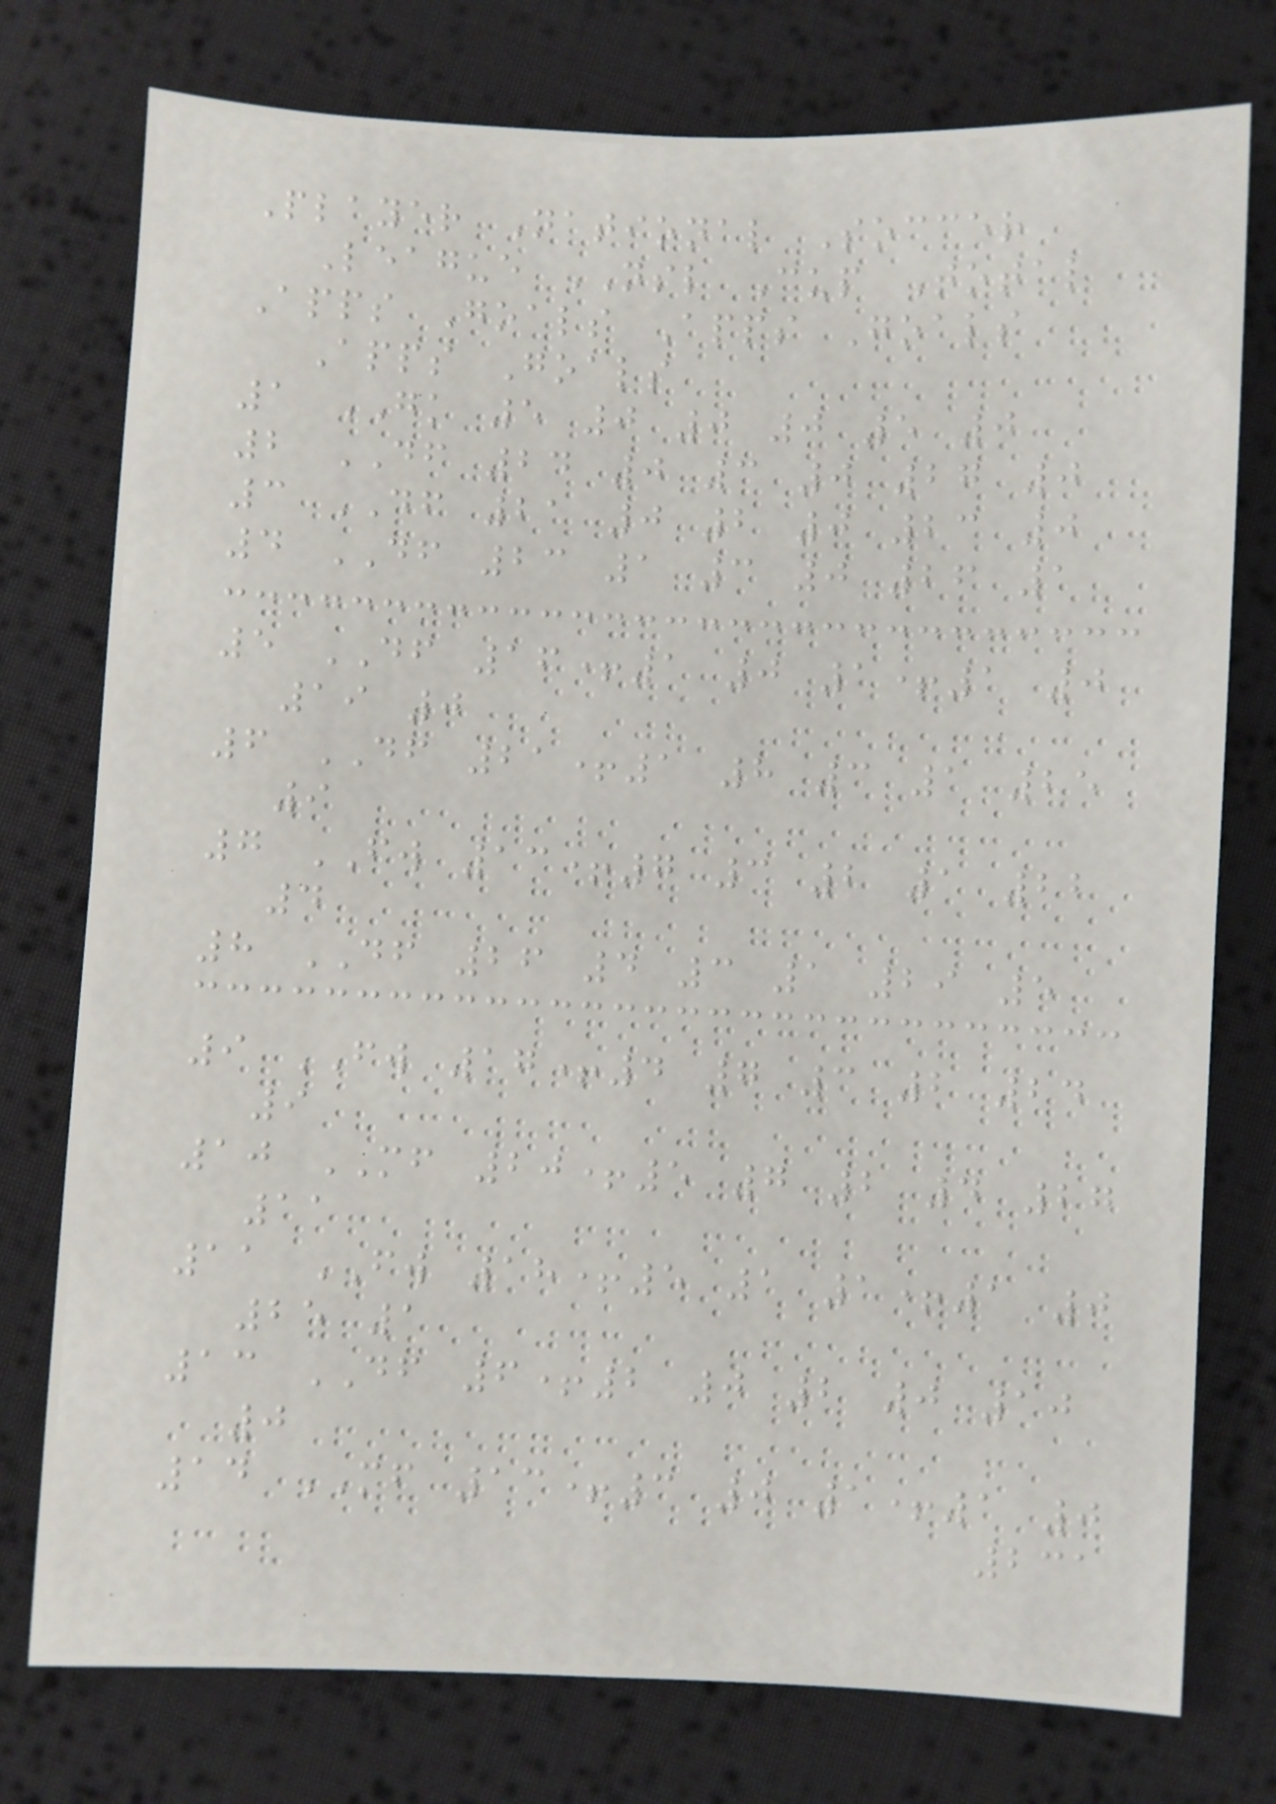Player National Soccer
League NSL Cup Total
Apps Goals Apps Goals
Apps Goals
1 GK 5 0 0 0 5 0
2 DF 24 0 3 0 27 0
3 DF 21 0 2 0 23 0
4 DF 23 1 3 0 26 1
5 DF 16+1 0 1+1 0
19 0
6 DF 21+1 8 3 1 25
9
7 FW 13+7 3 2 1 22
4
8 DF 26 4 3 1 29 5
9 FW 17+4 7 3 2 24
9
10 MF 20+5 7 2 4 27
11
11 FW 18+5 1 1+1 0
25 1
13 DF 6+2 0 2 0 10
0
14 MF 13+3 0 1+1 0
231
